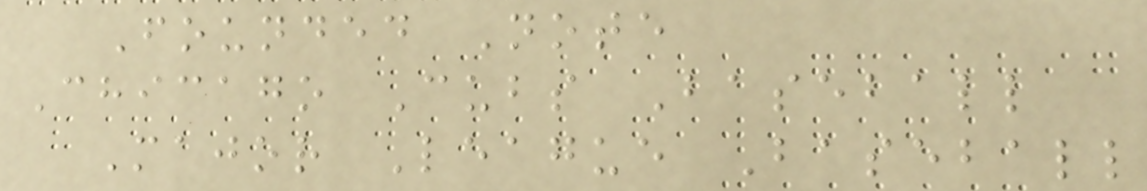Founded Note
Chicago Cubs Baseball
Major League Baseball
